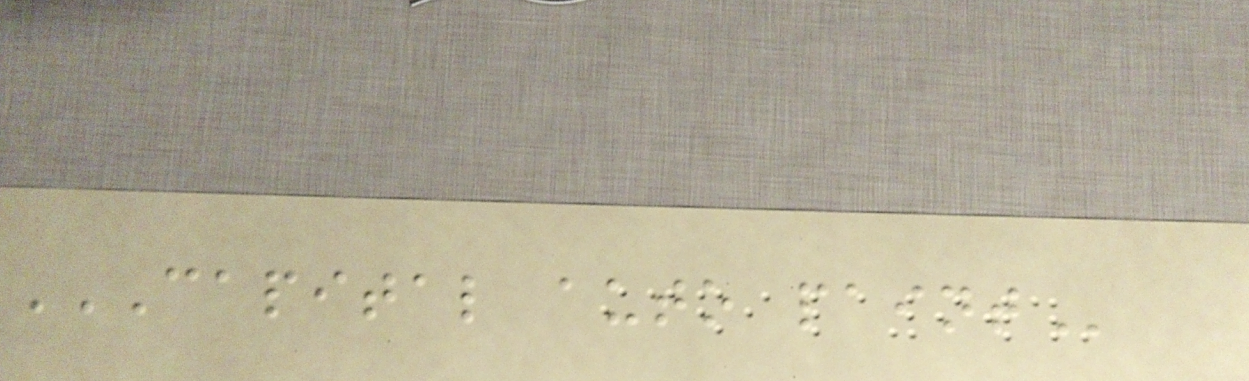CAPITAL AUTO PAINT
